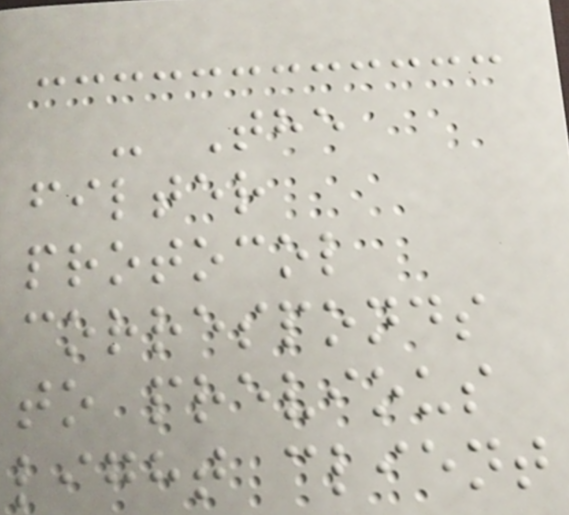- The
filter
protocol
corresponds
to previous
light client
